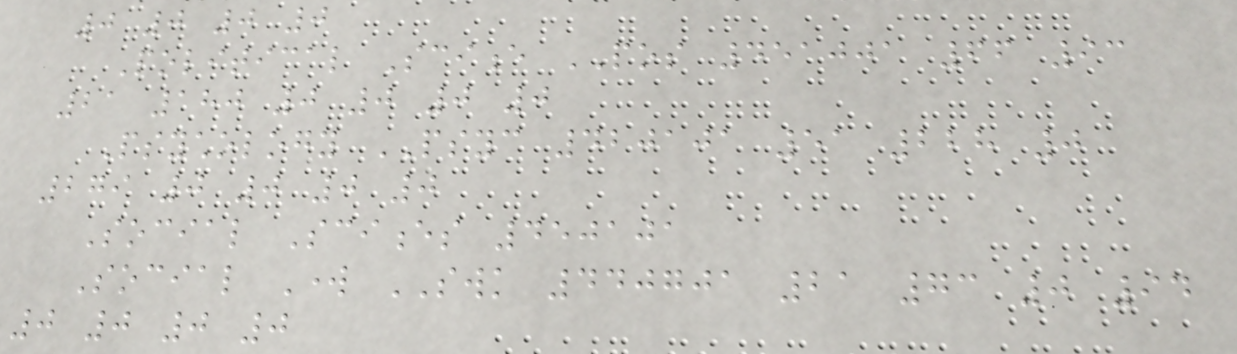0 0 0 0
Political Science POS 451001 66 93
21 180 0 0 0 0
Psychology PSYC 420101 51 228 0
279 0 0 0 0
Social Sciences 450101
Social Work SWK 440701 21 73 0 94
0 0 0 0
